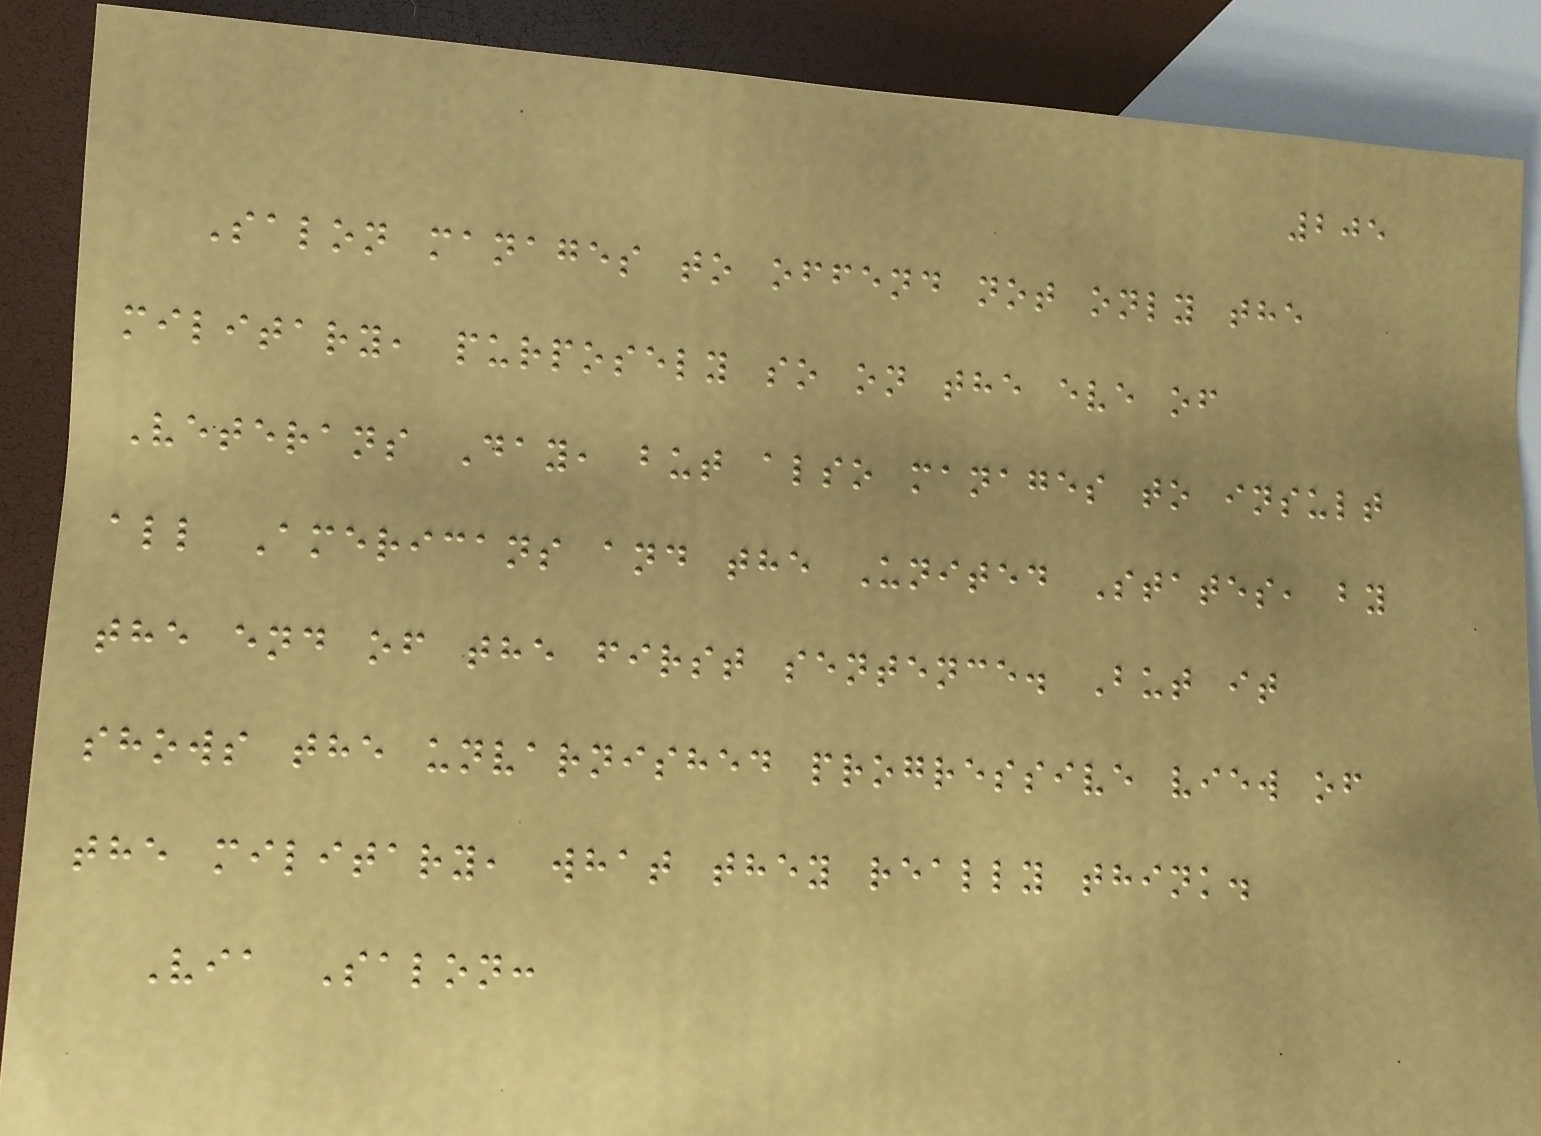205
Salon manages to offend not only the
military, purposely so on the eve of
Veterans Day, but also manages to insult
all Americans and the United States, by
the end of the first sentence. But it
shows the unvarnished progressive view of
the military, what they really think.
Via Salon:
